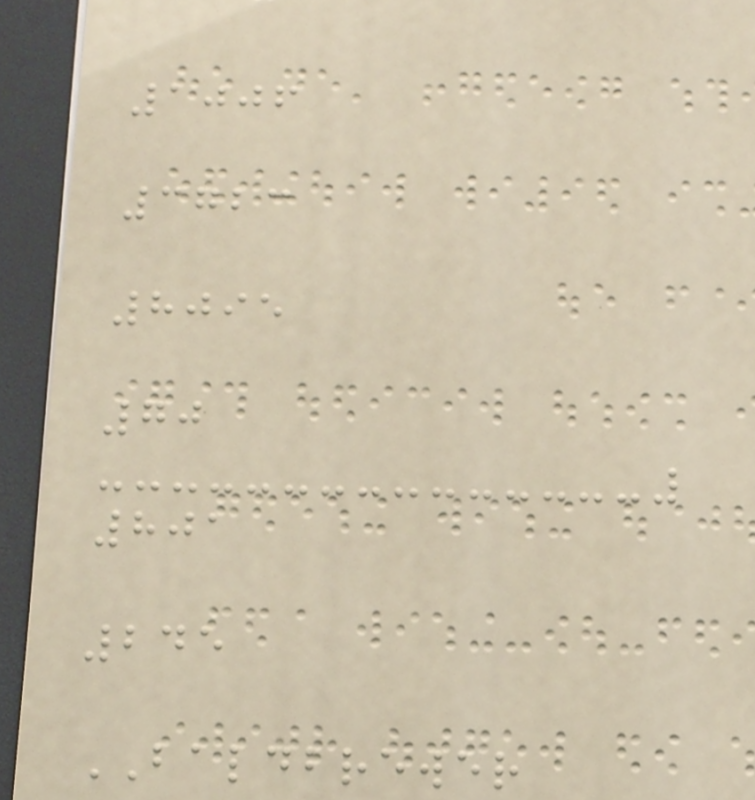1006
3723
8095
70
801
245
BALDBREWER
